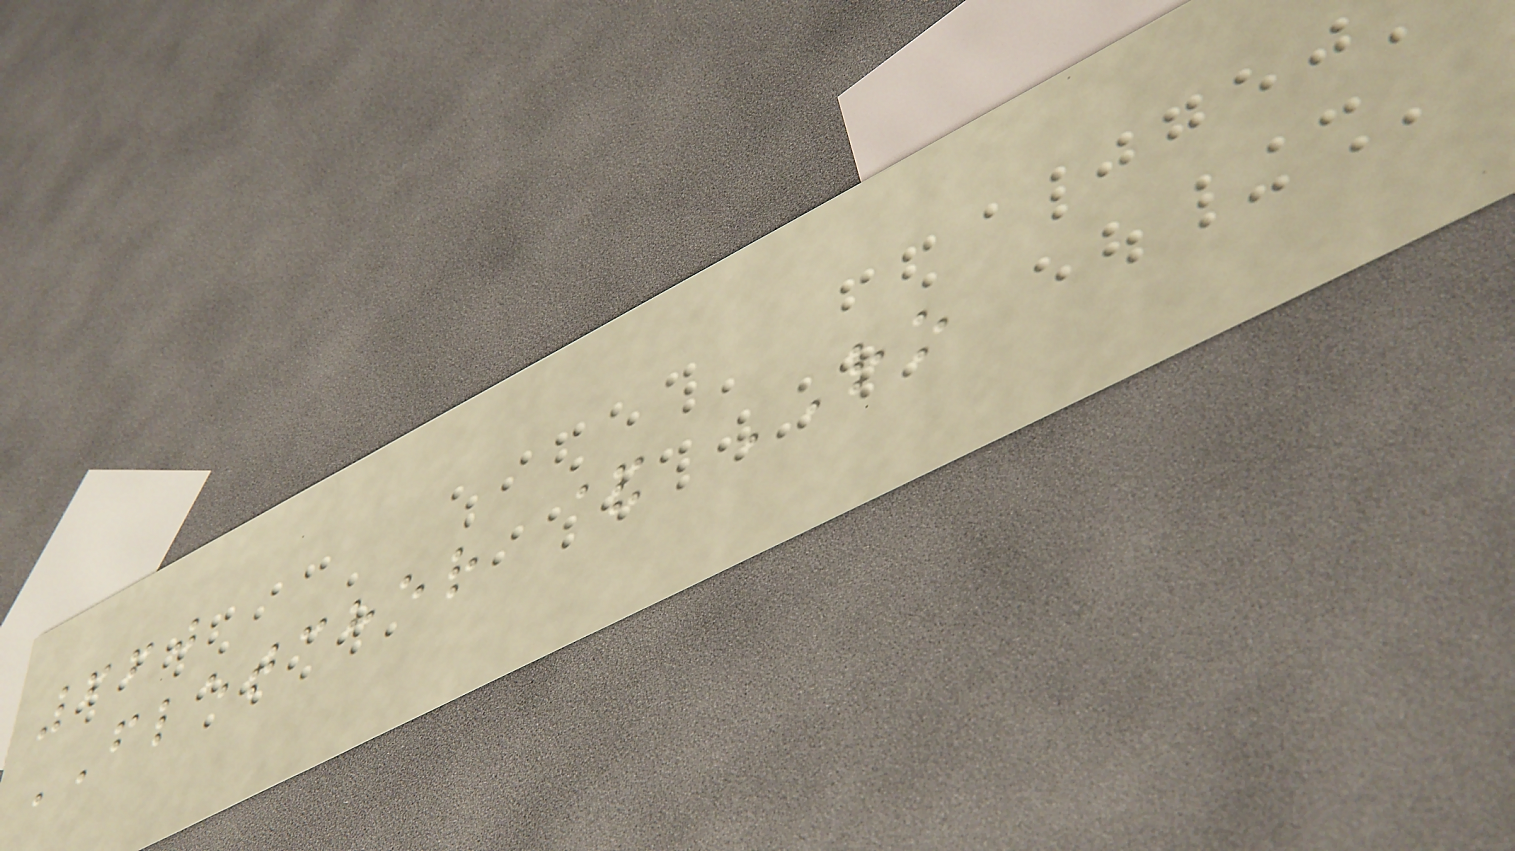660
FLETCHER & RO
